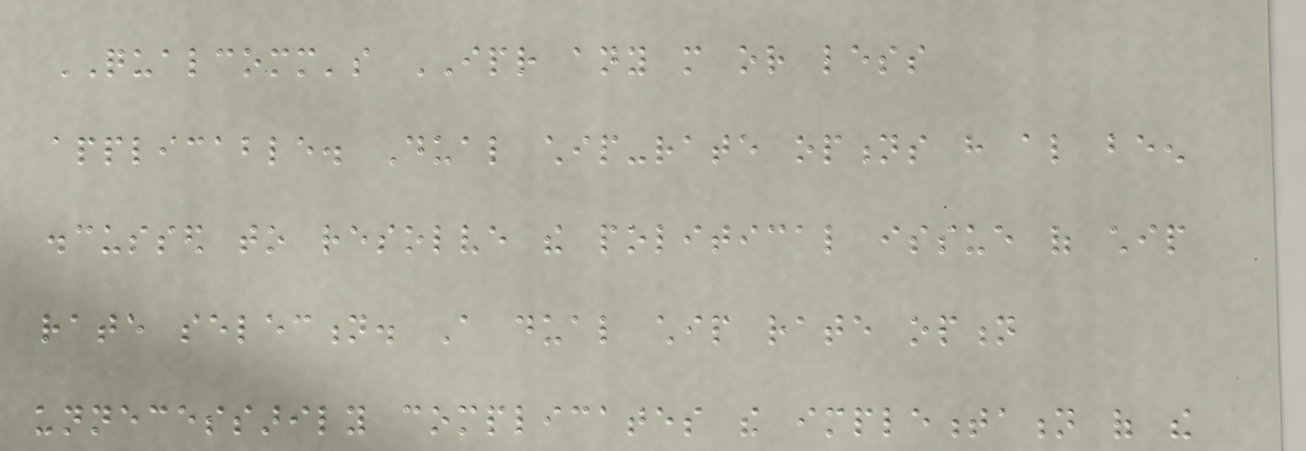QUALCOMM's IPR any more or less
applicable. Dual chip-rate options have also been
discussed to resolve the political issue of chip
rate selection. A dual chip rate option
unnecessarily complicates the implementation of the
